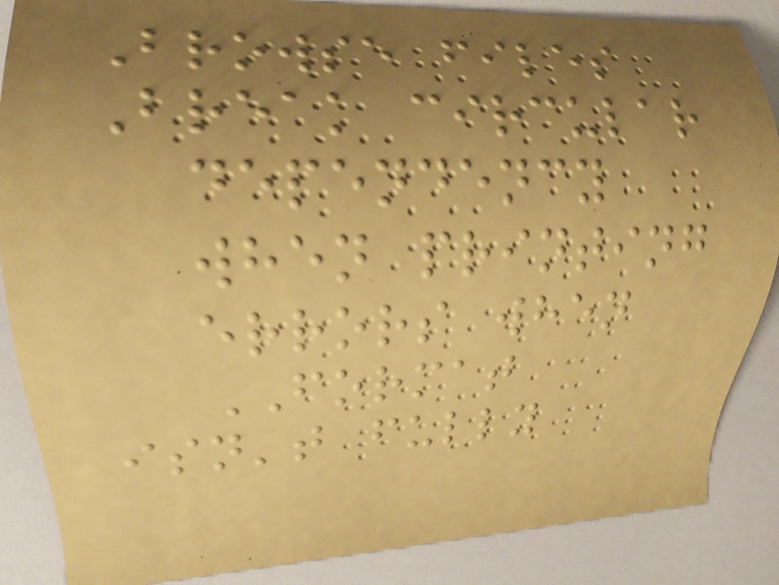Browse files
Break circular
dependency
when printing
errors when
FORMAT
isn't fully
